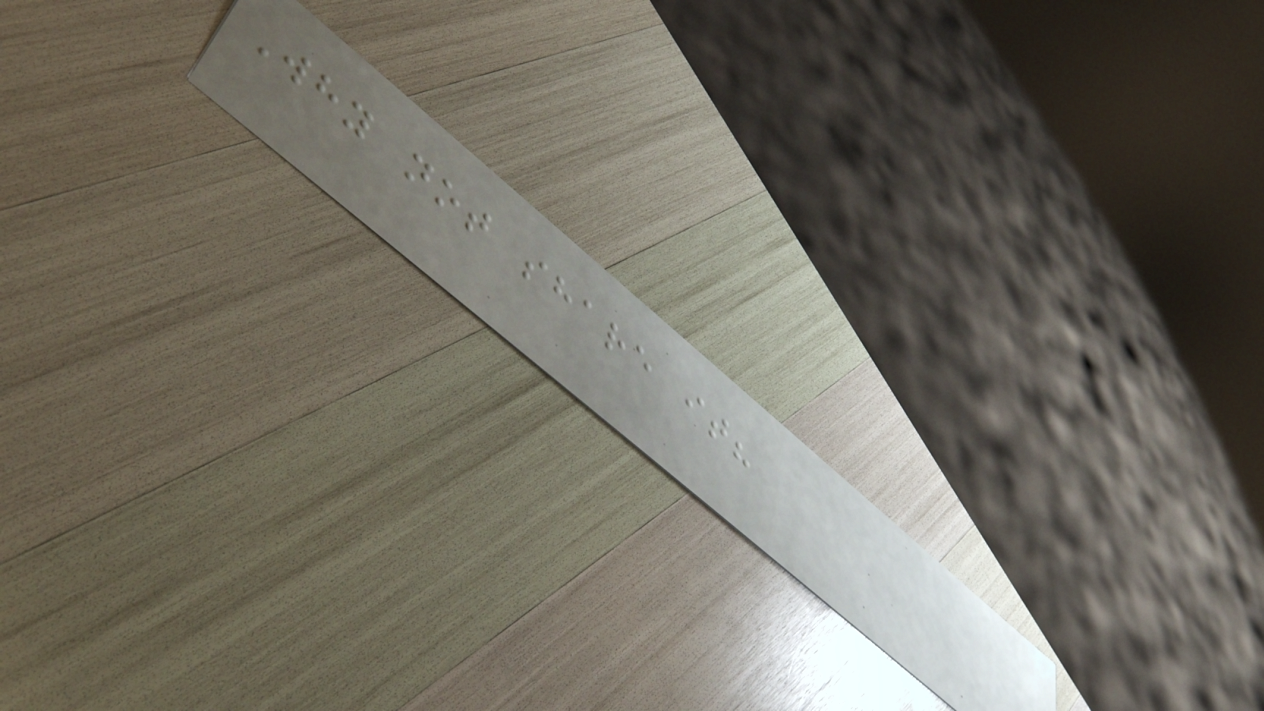Why not share it?
